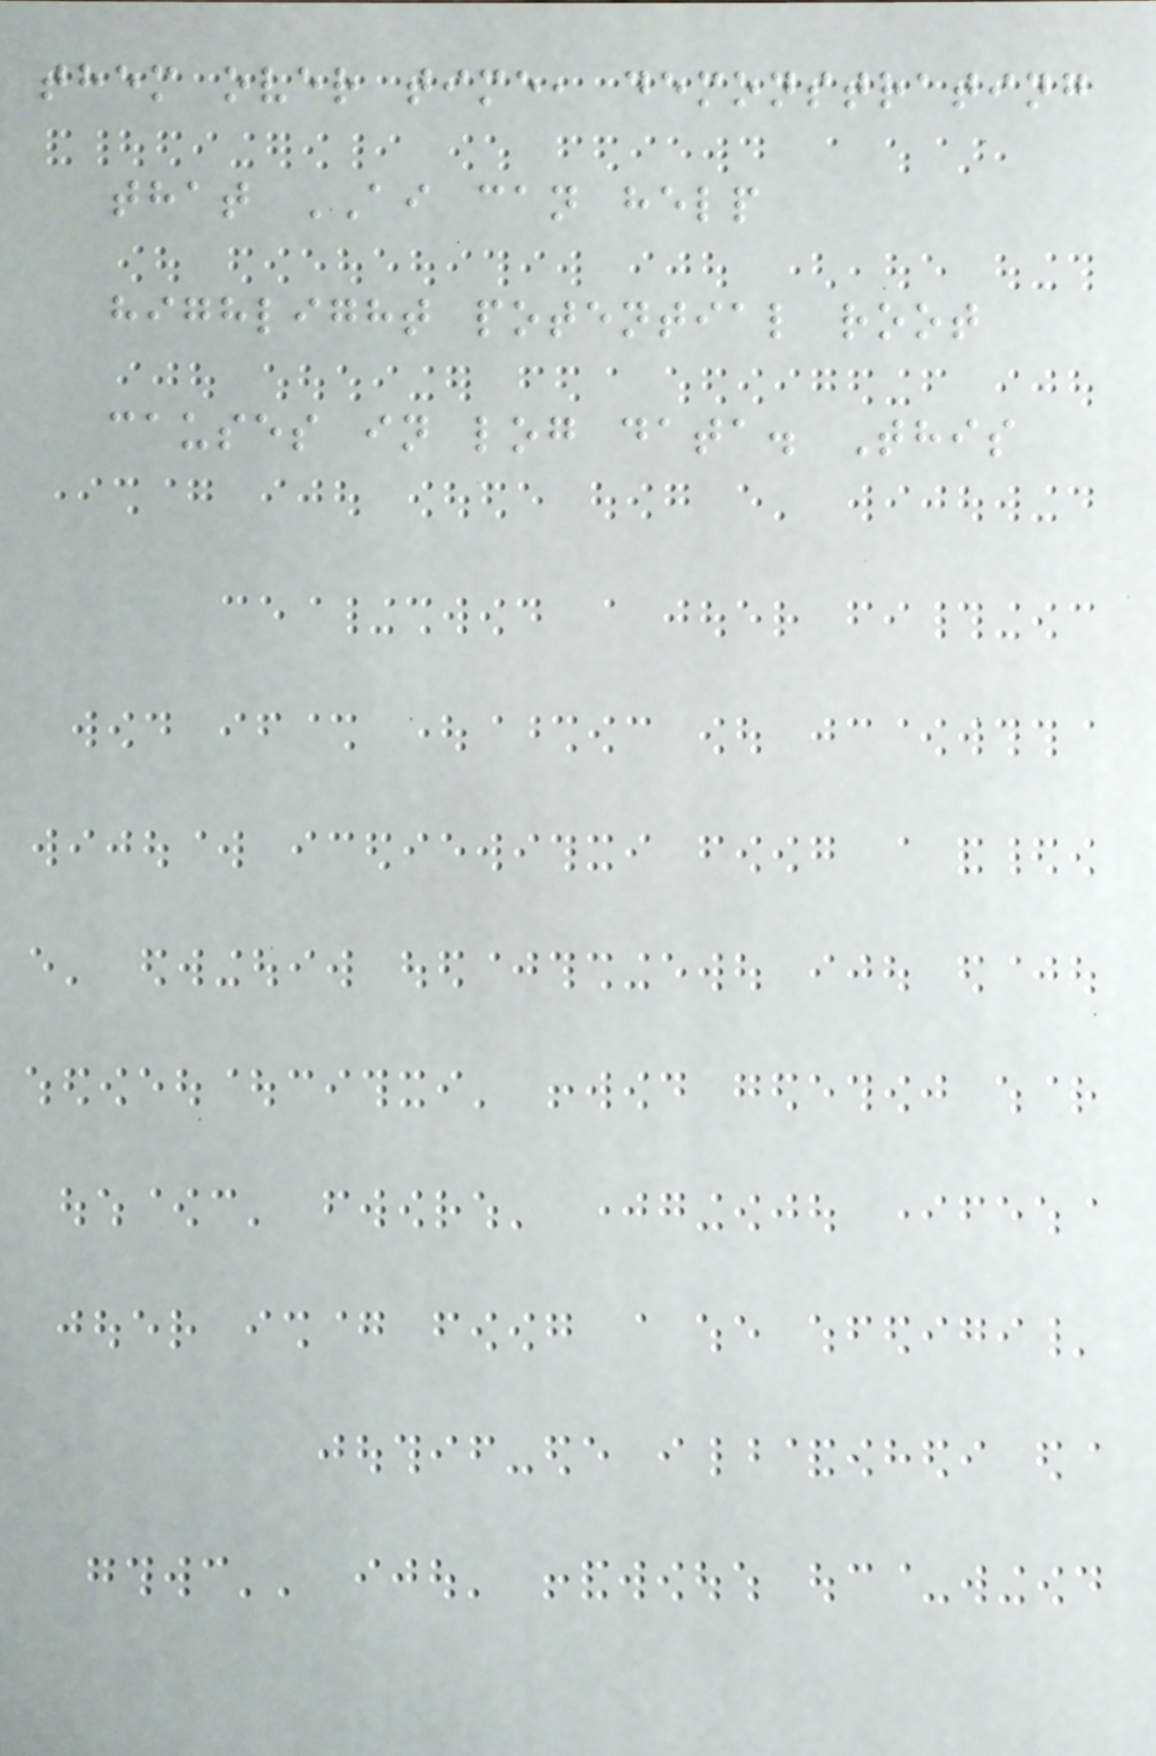them over time, demonstrating
that AI can help
highlight potential root
causes in log data. This
